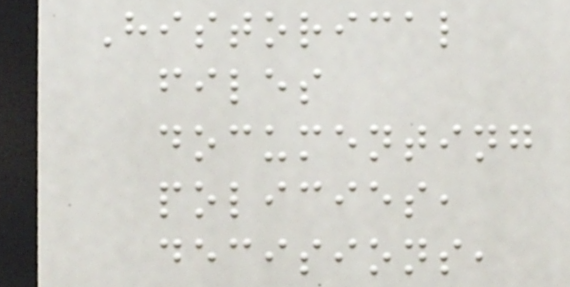Historical
files
documenting
policies,
decisions,
